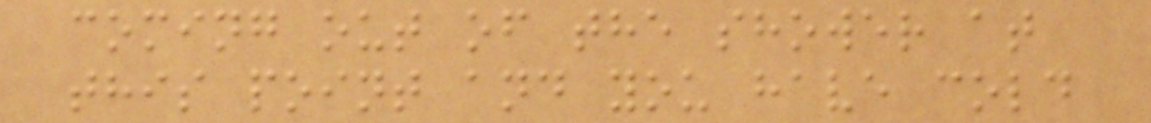coming out of the shower at
this point and you have cold
